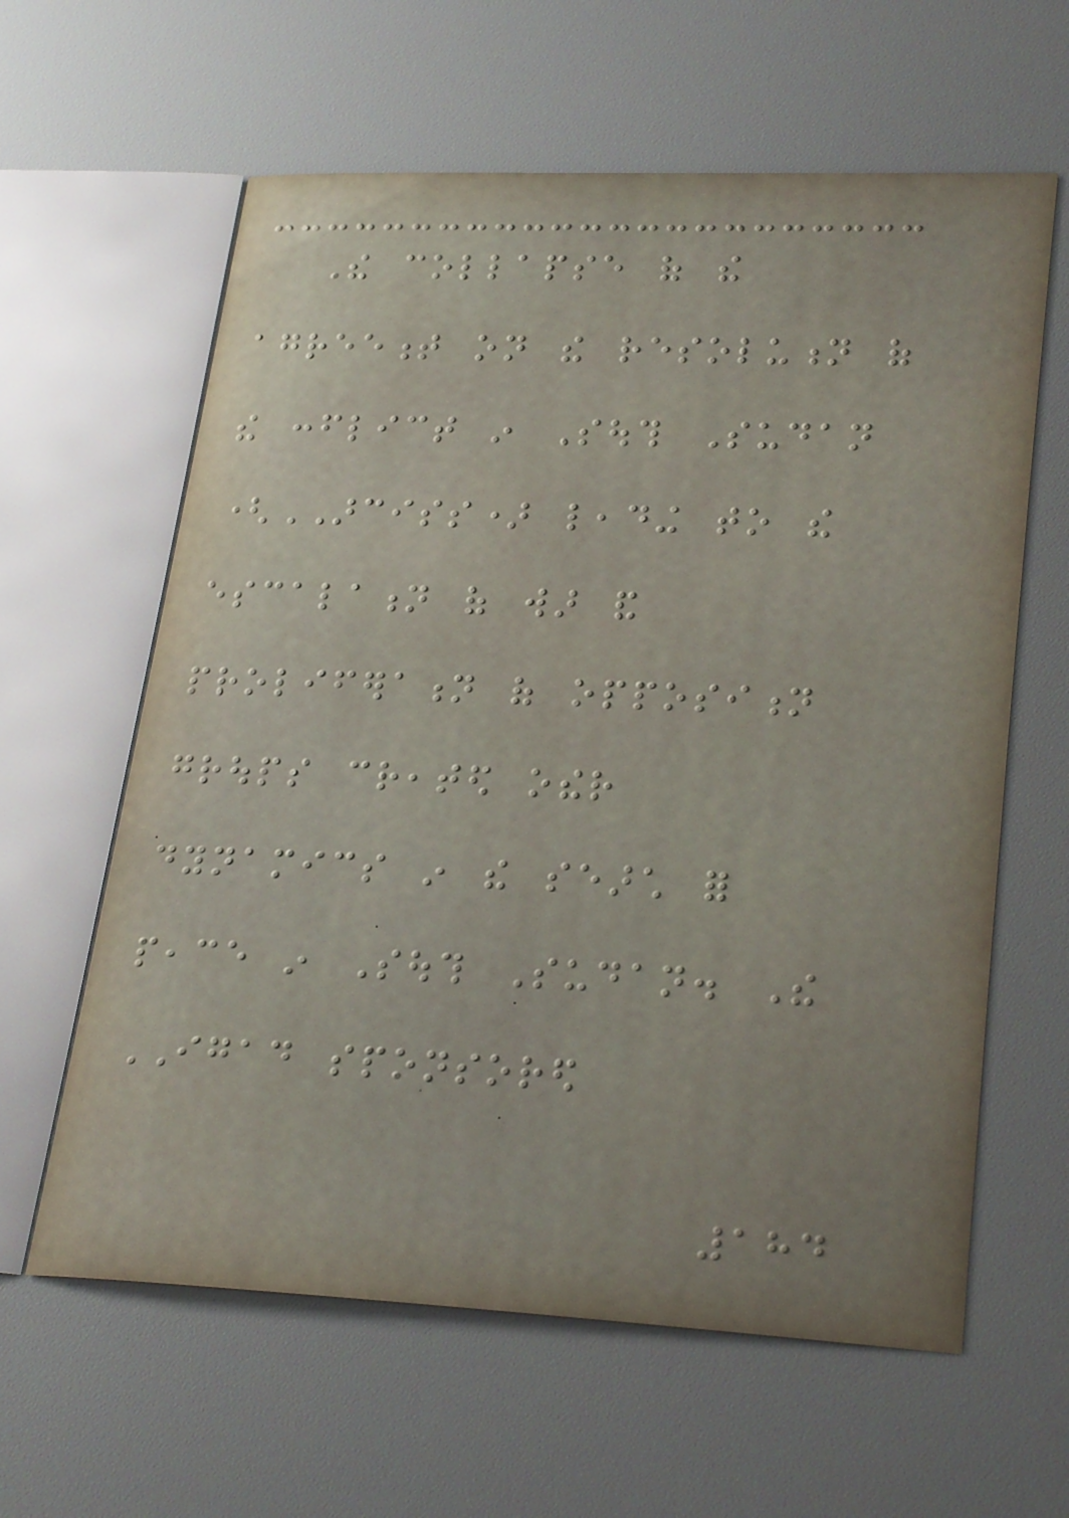The collapse of the
agreement on the resolution of
the conflict in South Sudan
(ARCISS) leading to the
escalation of war and
proliferation of opposition
groups created other
dynamics in the search for
peace in South Sudan. The
IGAD sponsored
184
